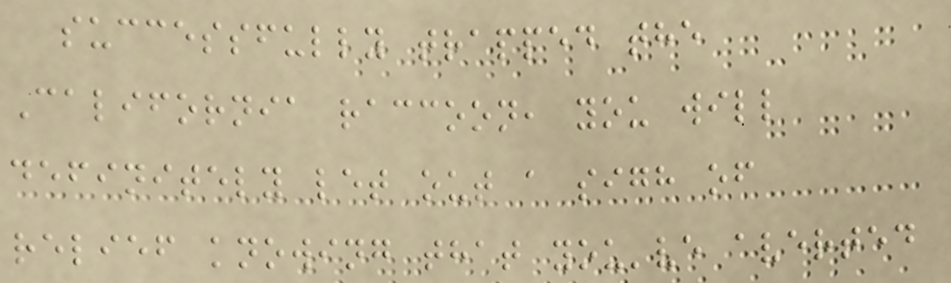successfully trapped the
California raccoon, you will
definitely let out a sigh of
relief knowing that you've averted
